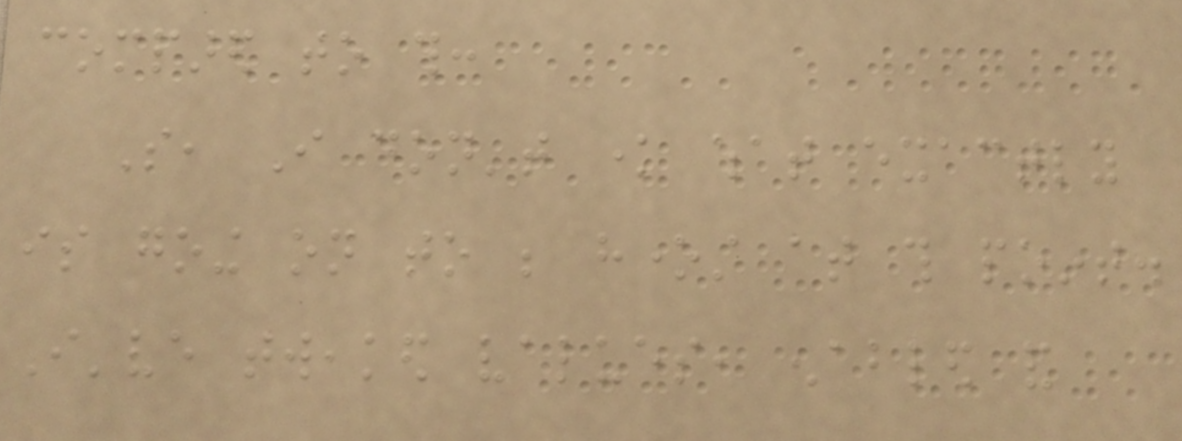compared to this:
So, I don't know what exactly
is going on to be honest at this point.
I've tweaked values, enabled and
